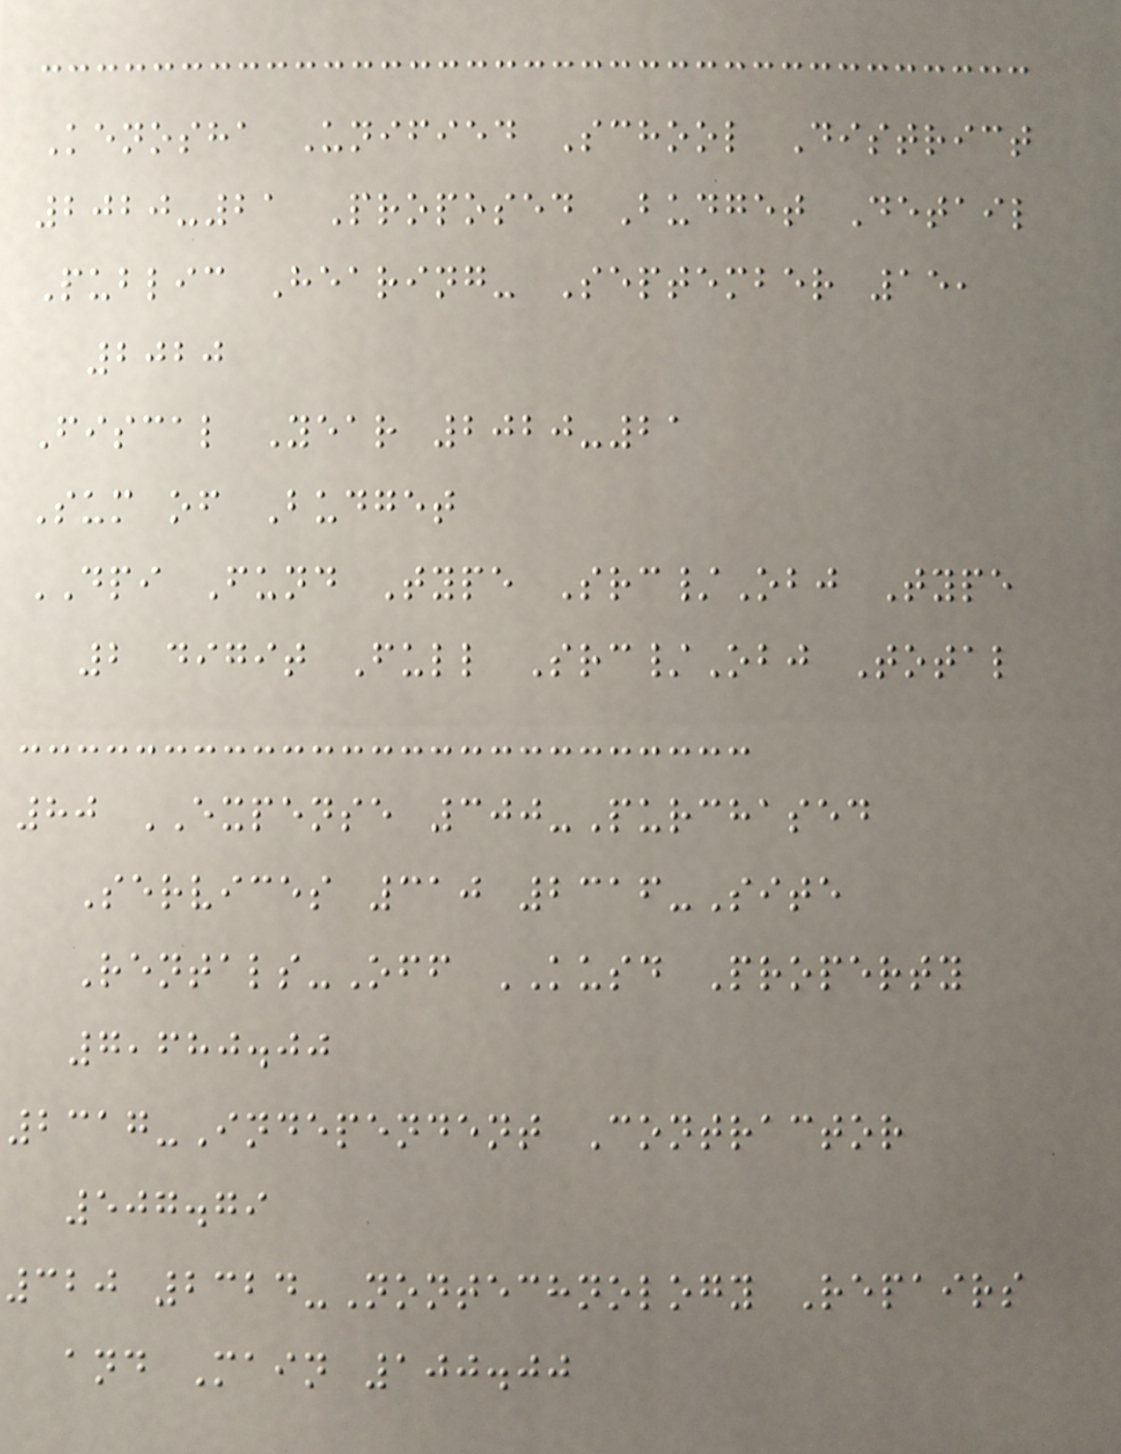Kenosha Unified School District
2020-21 Proposed Budget Detail
Public Hearing- September 15,
2020
Fiscal Year 2020-21
Sum of Budget
DPI Fund Type Src/Obj Type
2 digit Full Src/Obj Total
80 EXPENSE 300-Purchased
Services 310 2316-Site
Rentals-Off KUSD Property
7,680.00
2317-Independent Contractor
507.79
320 2324-Nontechnology Repairs
and Main 100.00
